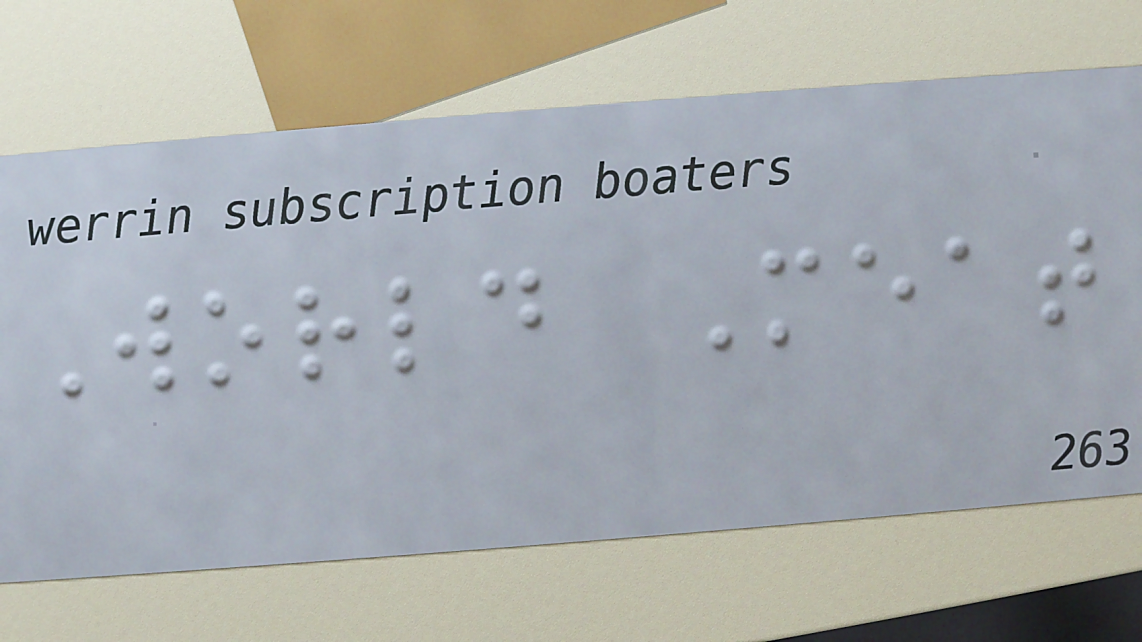World Meat
